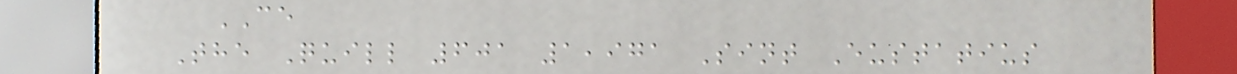CE
The Quill 601 1,971 Sint Eustatius
